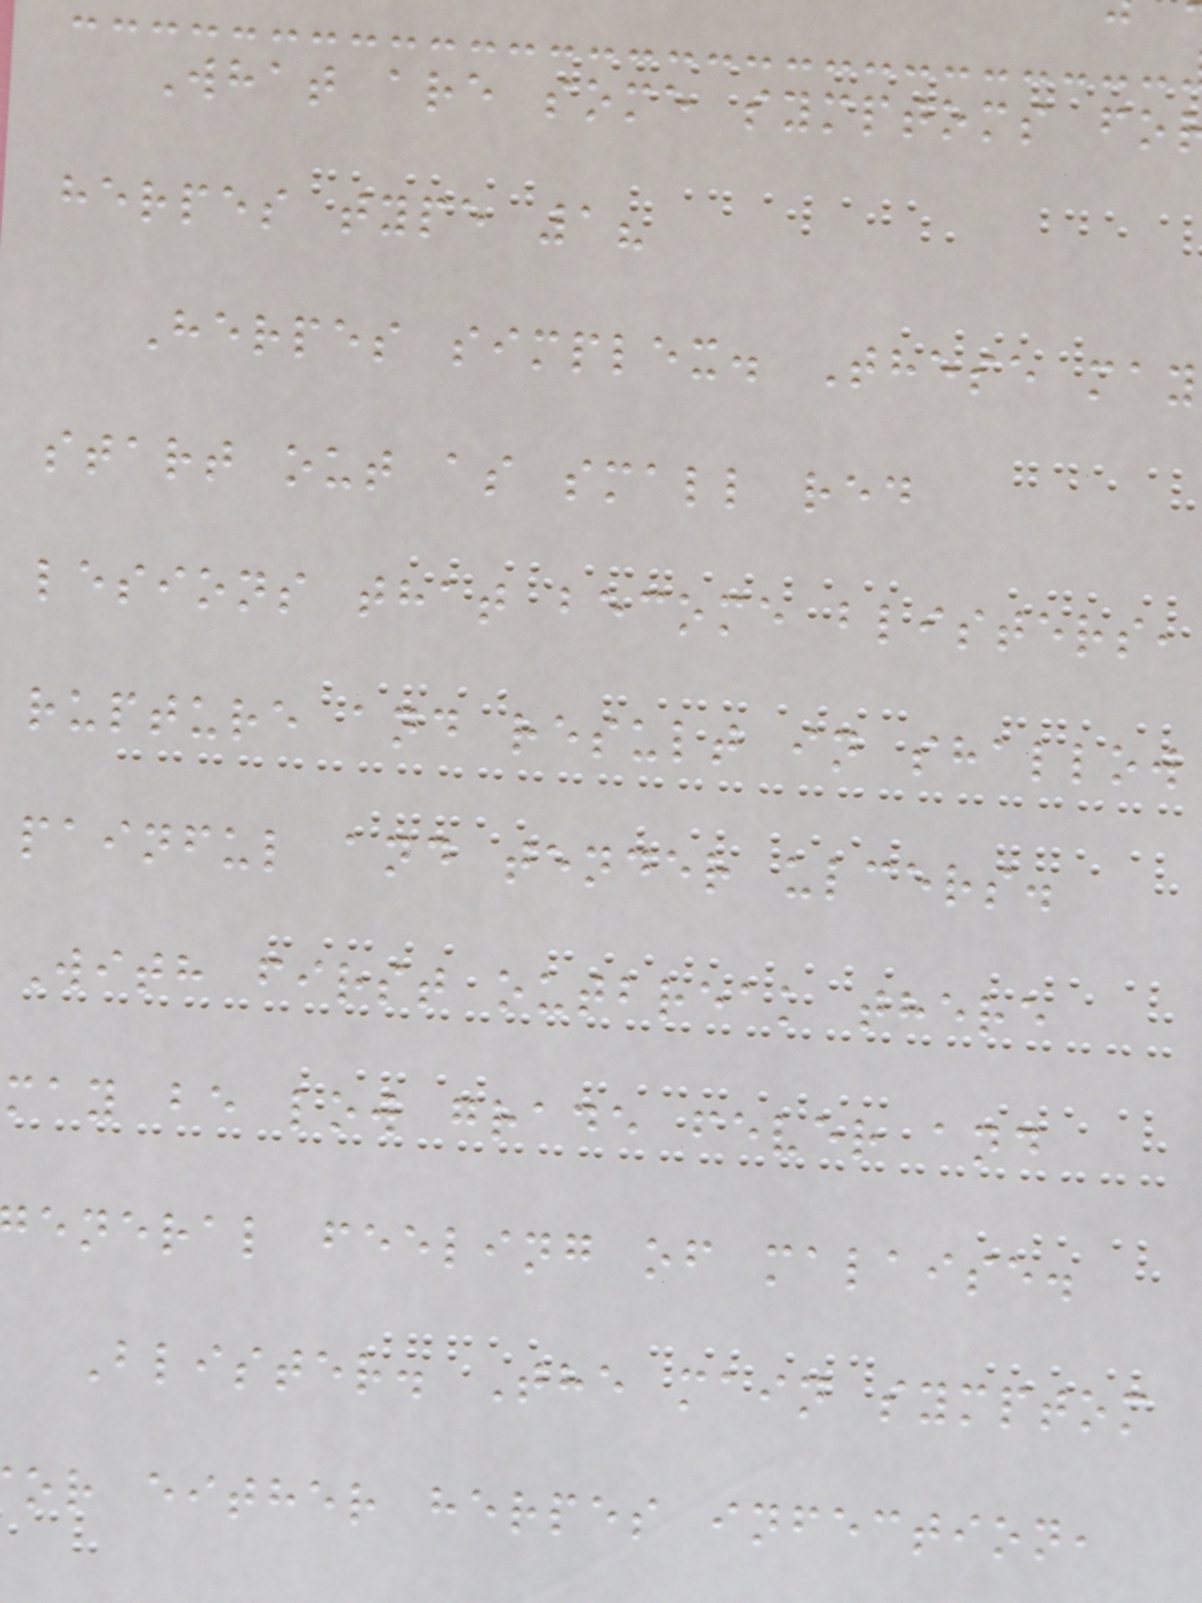What are some symptoms fo
herpes type 1?
Herpes simplex. These may
start out as small red
lesions that become blisters,
rupture and result in shallow
painful and tender ulcers.
With first outbreak there
may be low grade fever and
eneral feeling of malaise.
Blister. The main symptom
or either herpes infection,
